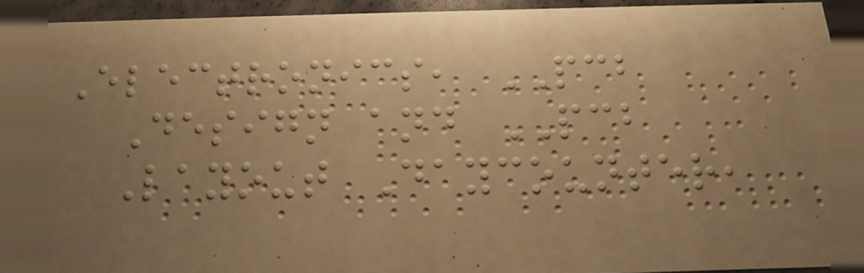Electronics, PCB
Design and PCB
Layout Daycounter,
